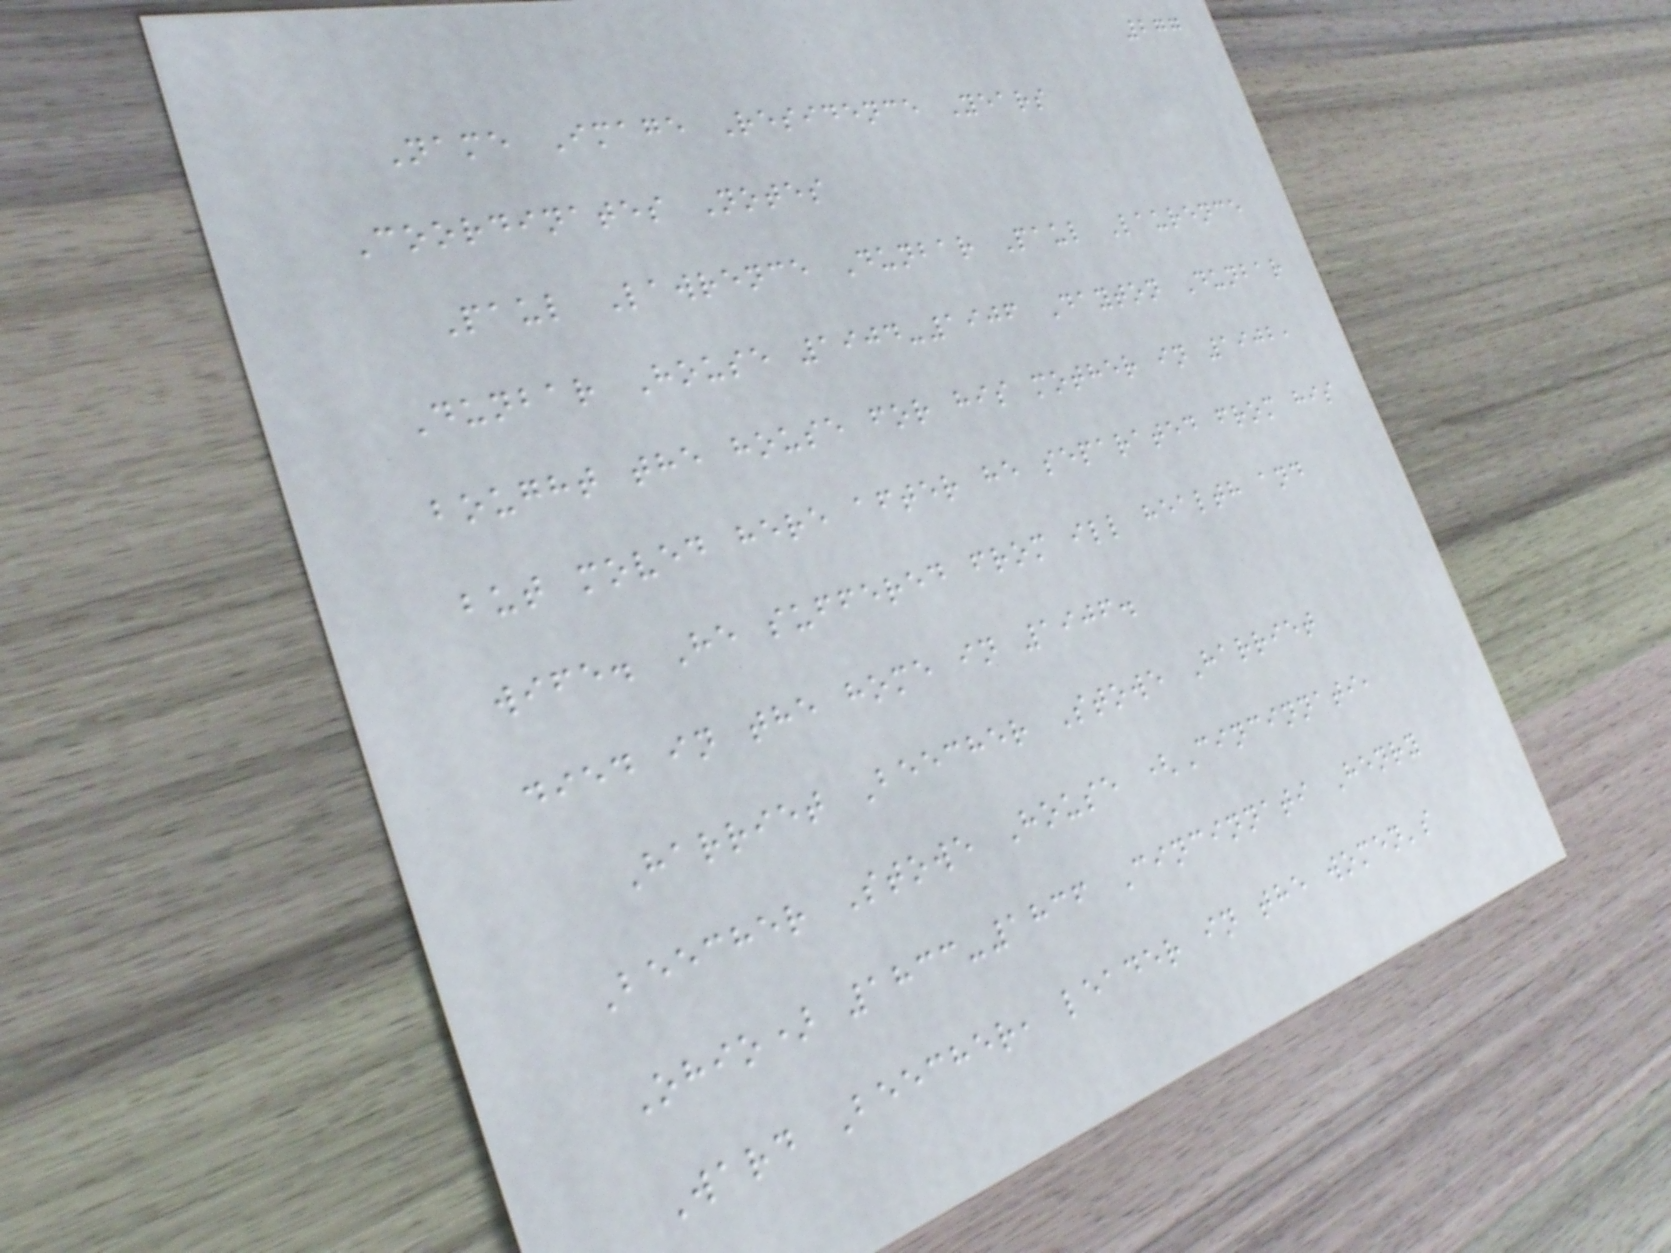277
Name Image Residence Years
Coordinates Notes
Paul Lawrence Dunbar Paul Laurence
Dunbar House 1904-1906 Dayton Dunbar
bought the house for his mother in 1902,
but moved here after he separated from his
wife. He suffered from ill health and
died in the home in 1906.
Harriet Beecher Stowe Harriet
Beecher Stowe House (Cincinnati,
Ohio) 1833-1836 Cincinnati Henry
Ward Beecher, leader in the women's
